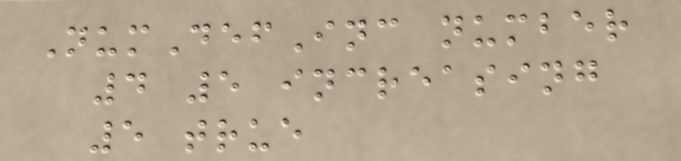NumDefInc number
4 5 increasing
5 true
